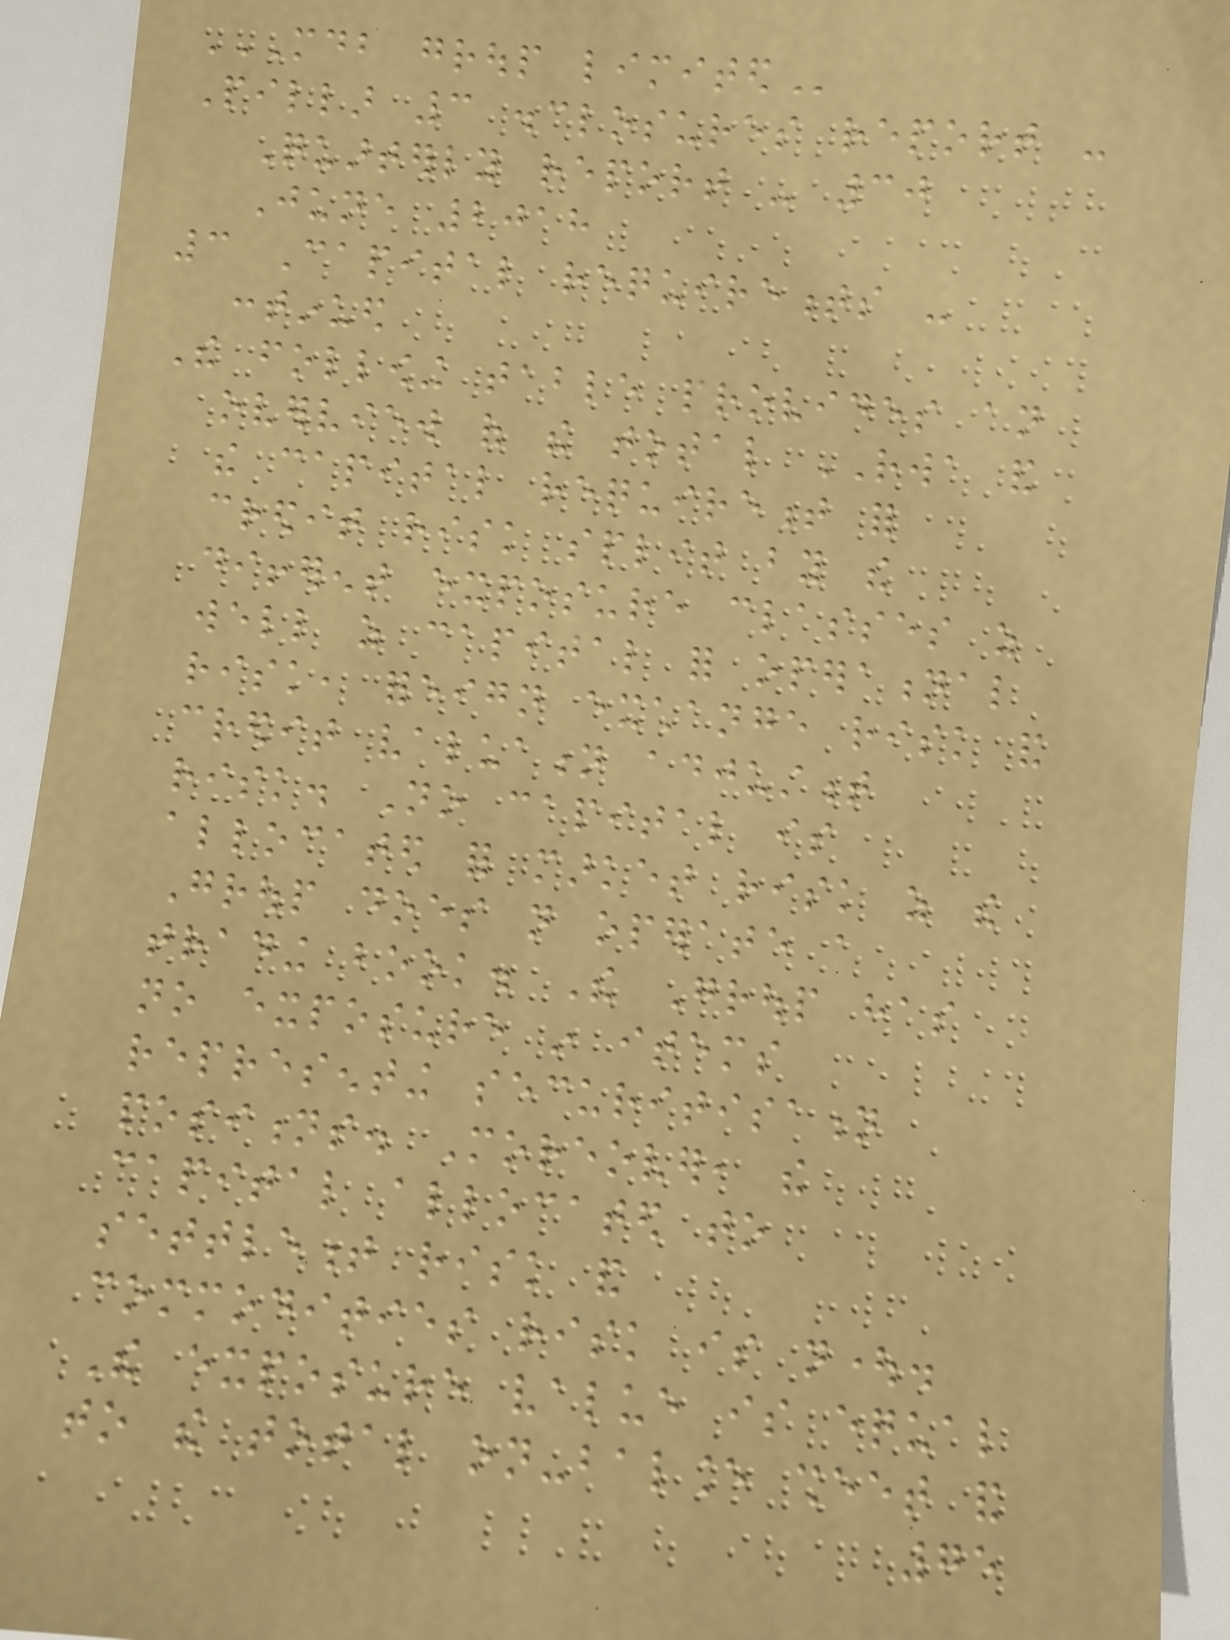MDB GROUP LIMITED
Pillar 3 disclosures report -
Quarterly report - 30
June 2018
3 Capital requirements -
continued
The following table provides an
overview of the total RWA and
the capital requirement for
credit risk split by the
different exposure classes as
well as capital for operational
risk, foreign exchange risk and
credit valuation adjustment
risk. No capital is
allocated for market risk as the
Group does not operate a
trading book. The Group has
no exposure in items
representing securitisation
positions. Moreover, the
capital allocated to
settlement risk and
commodities risk is nought.
The exposure value is equal
to the total on-balance sheet and
75
